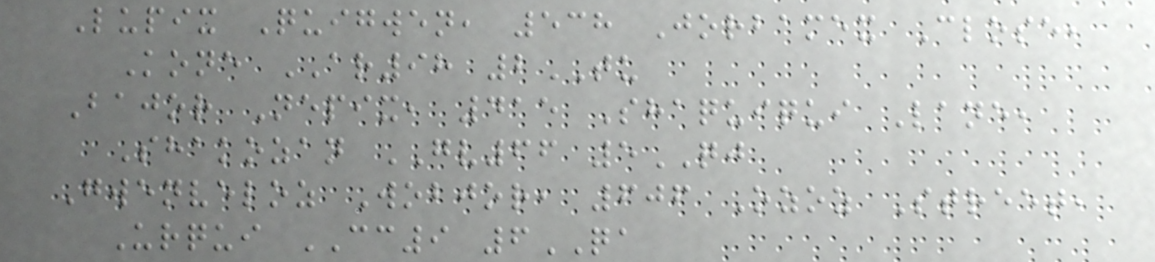Lupix Quigwen, 538 Jorbamex Close,
Kone AR98 2TU
Bajor Nepix, 415 Shaquiqui Lane,
Shakozan GV66 5QJ
Gwenveloz Wobjor, 606 Ozoz Street,
Urqui CC9 6QA
